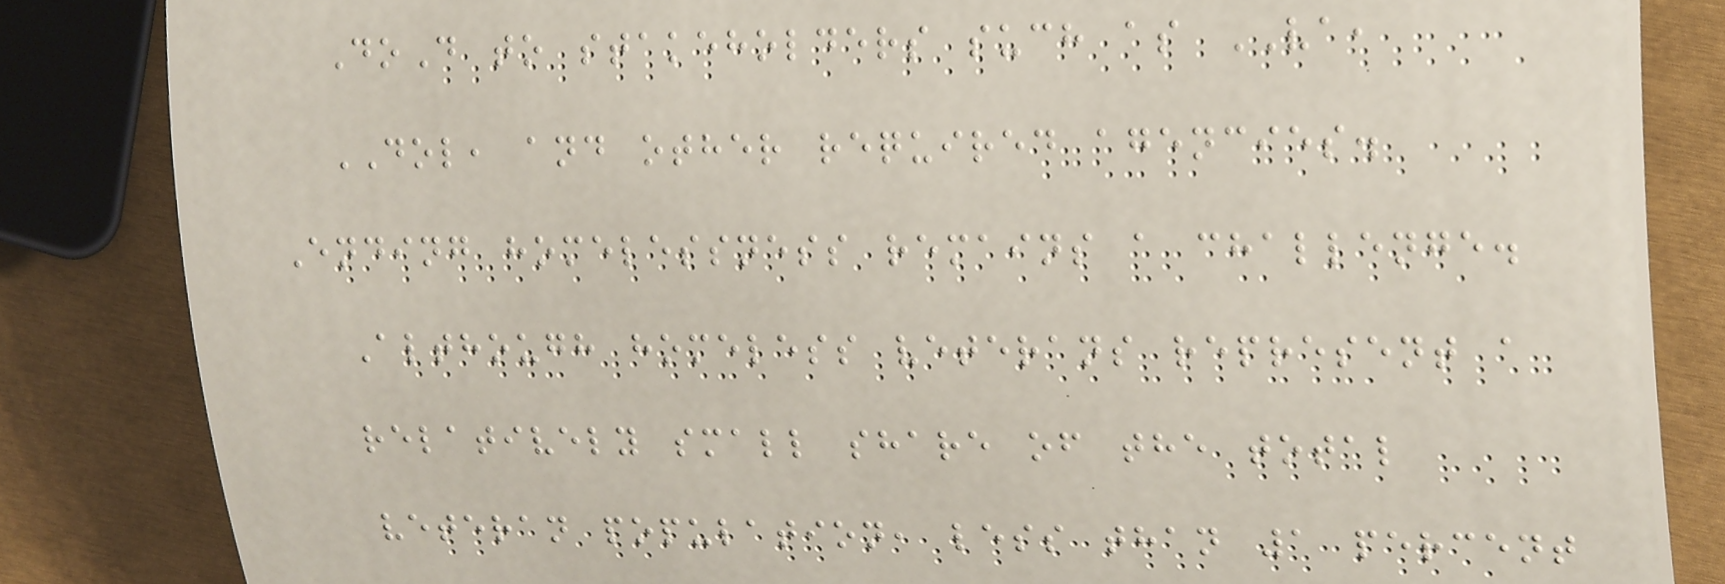DoD to stakeholders such as VA,
DOL, and other required agencies.
Ending homelessness remains a challenge.
Although homeless veterans represent a
relatively small share of the total
veteran population, less than 1 percent
